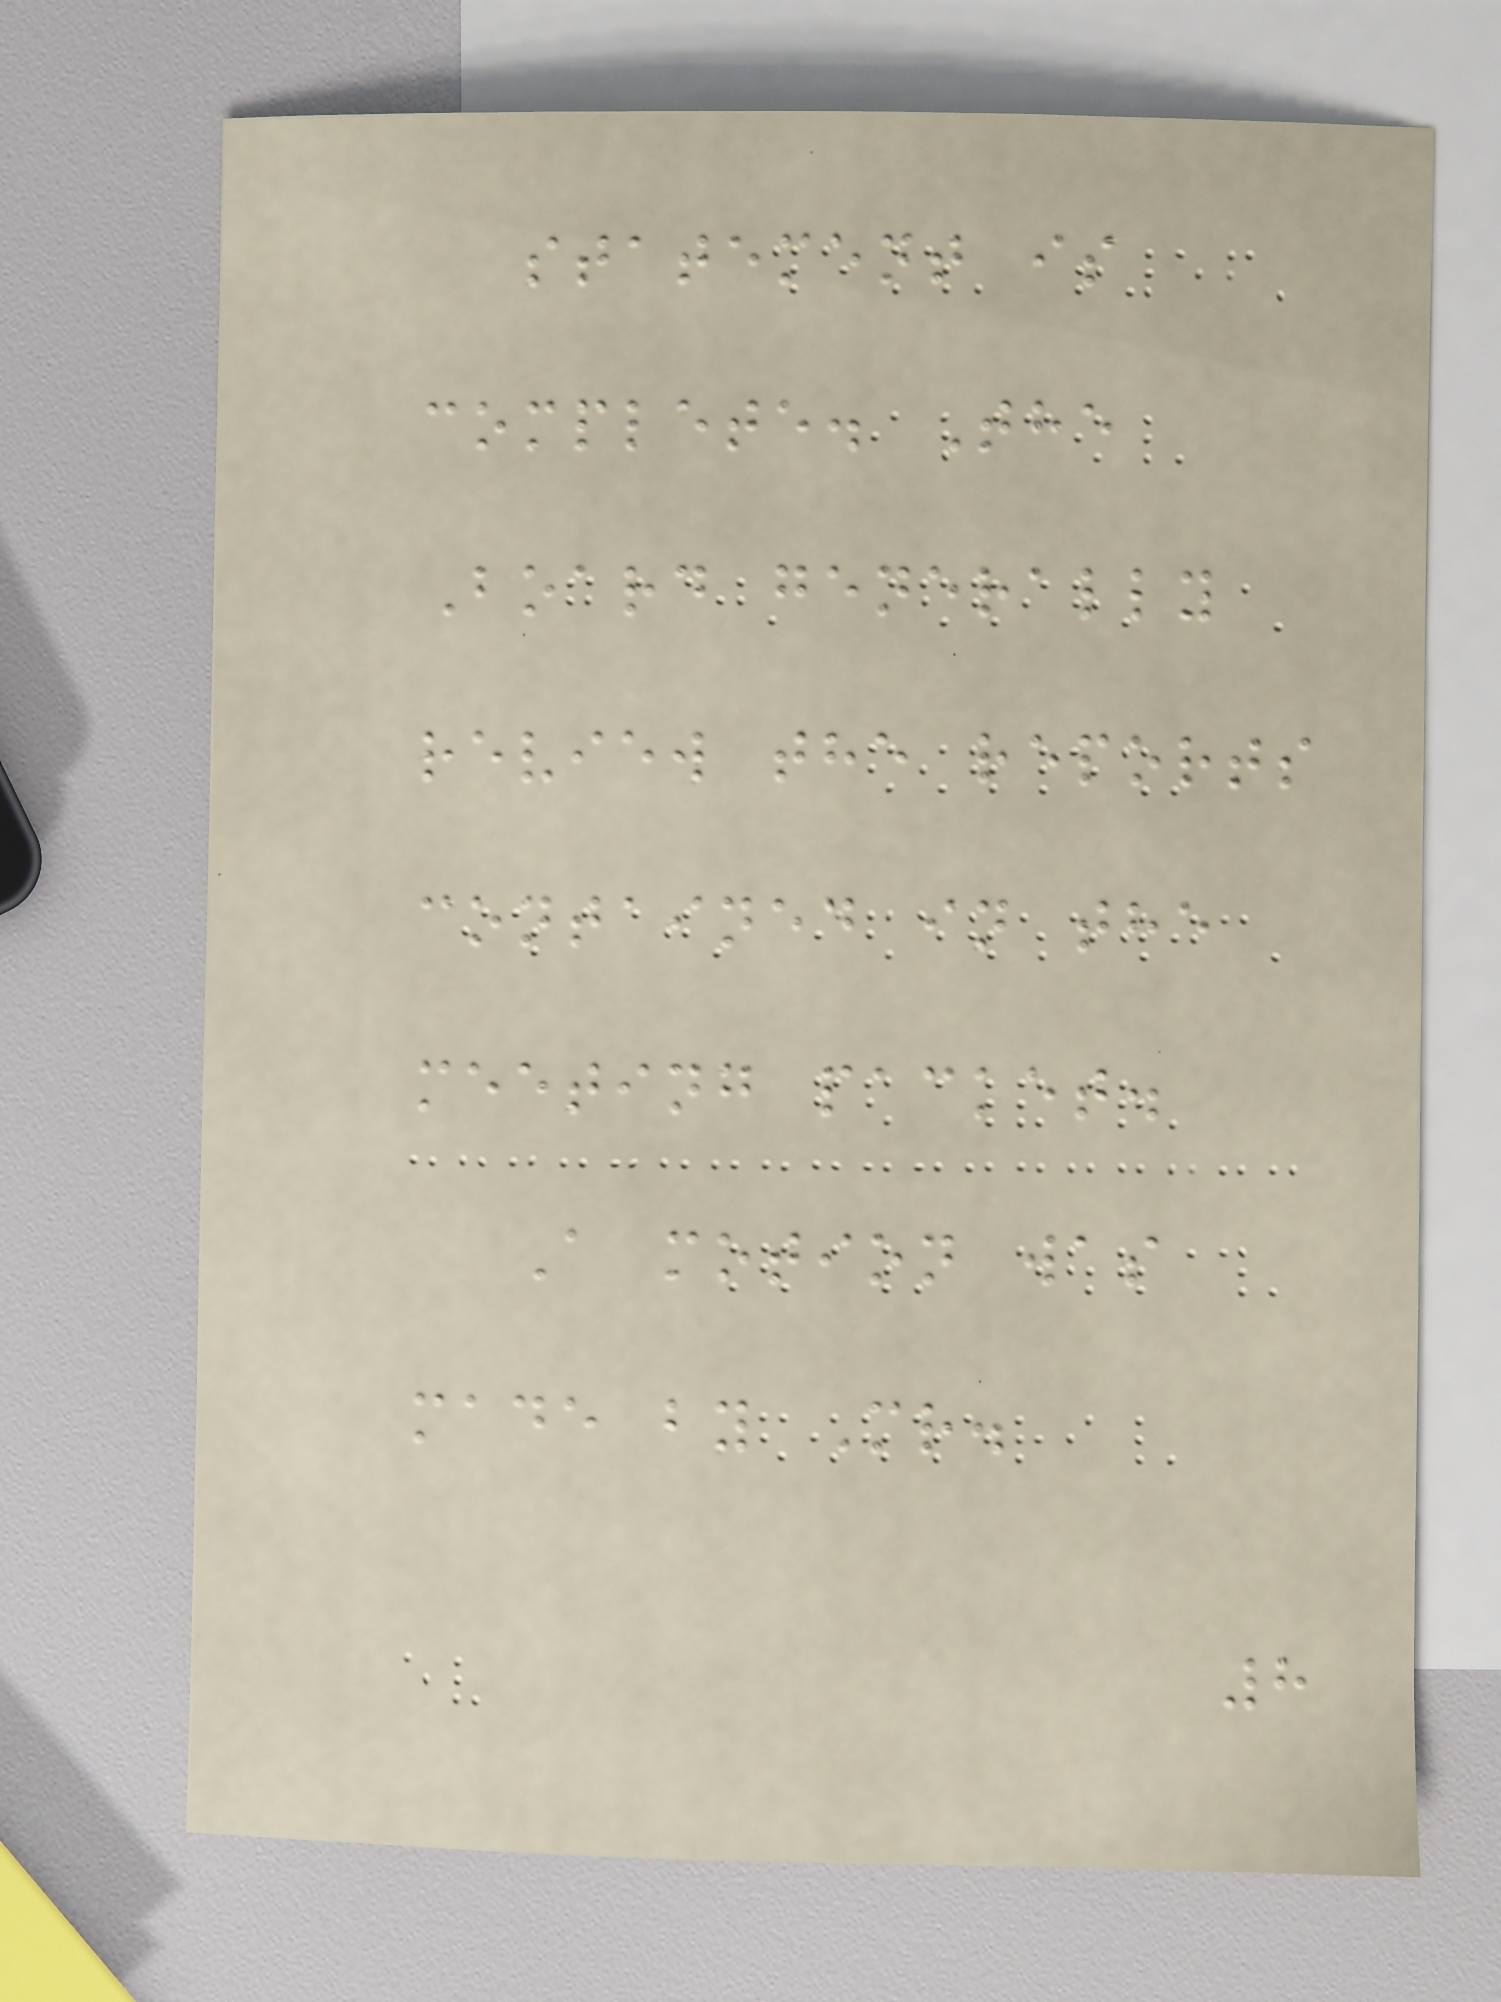statement is
complete. The
Board generally
review the reports
contained in the
meeting packet.
A motion was
made by Mr.
8
